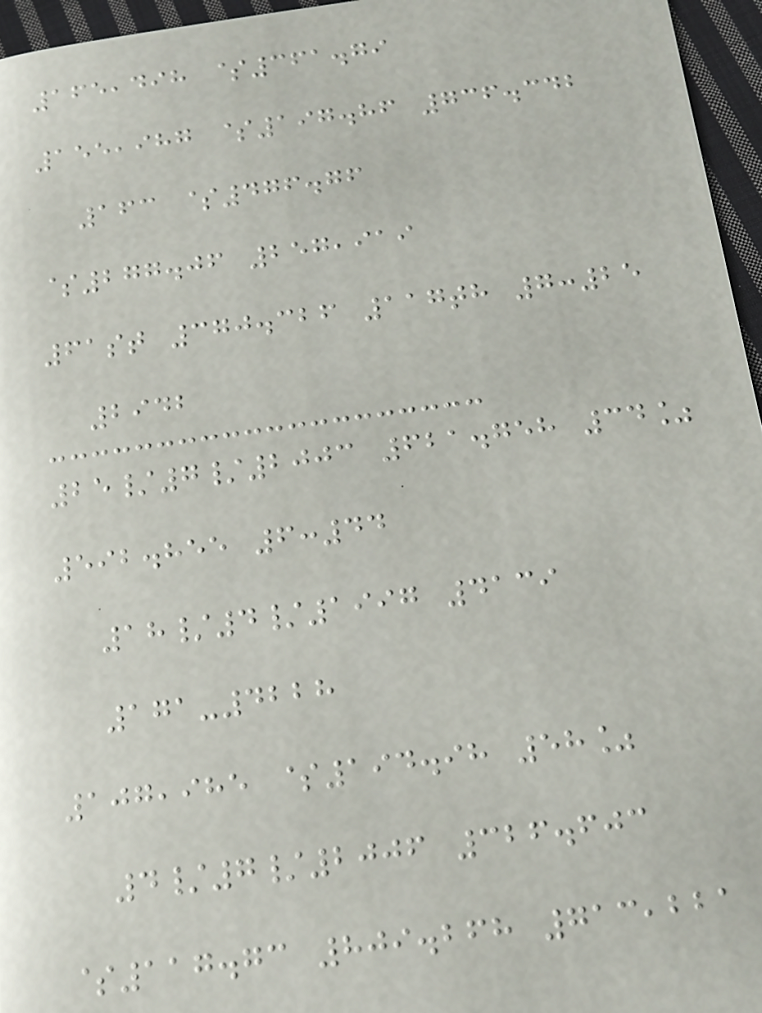165,498 $361.79
155,987 $197.86 736.342
163 $476.76
$277.06 257,919
61st 370.326 117th 7:25
2942
25/7/2003 621.758 34%
592.855 6:44
18/4/1997 4139
171-4228
107,985 $194.98 58%
4/7/2006 326.603
$117.73 809.268 713,221
